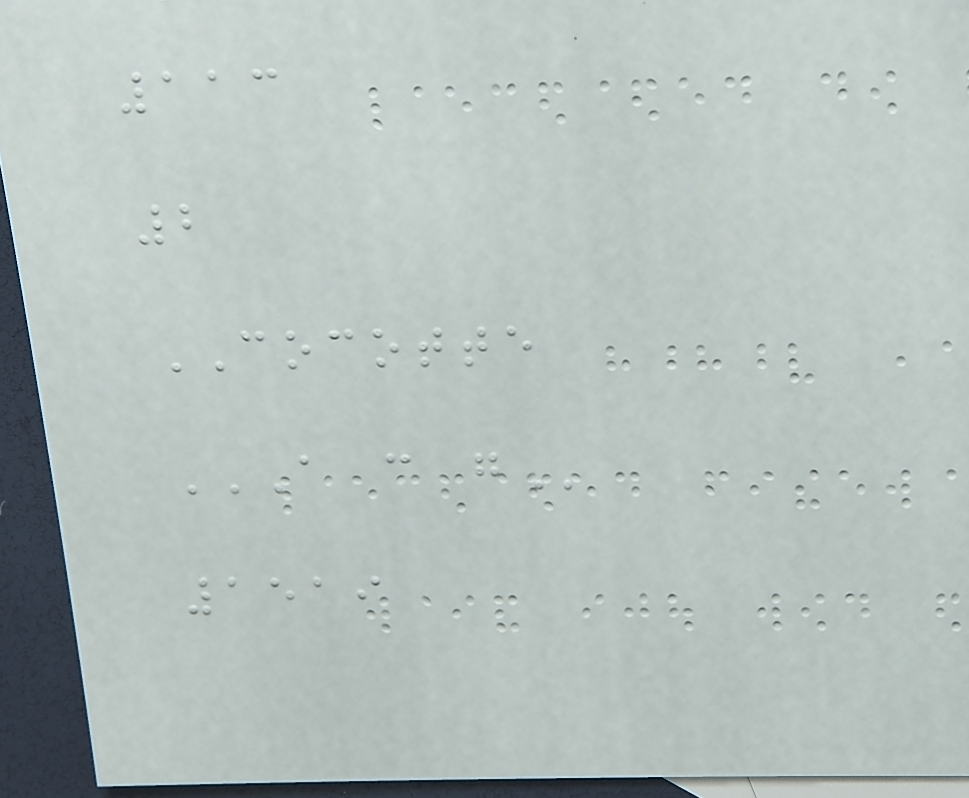113
2
COCOTTE
A C G
1519
